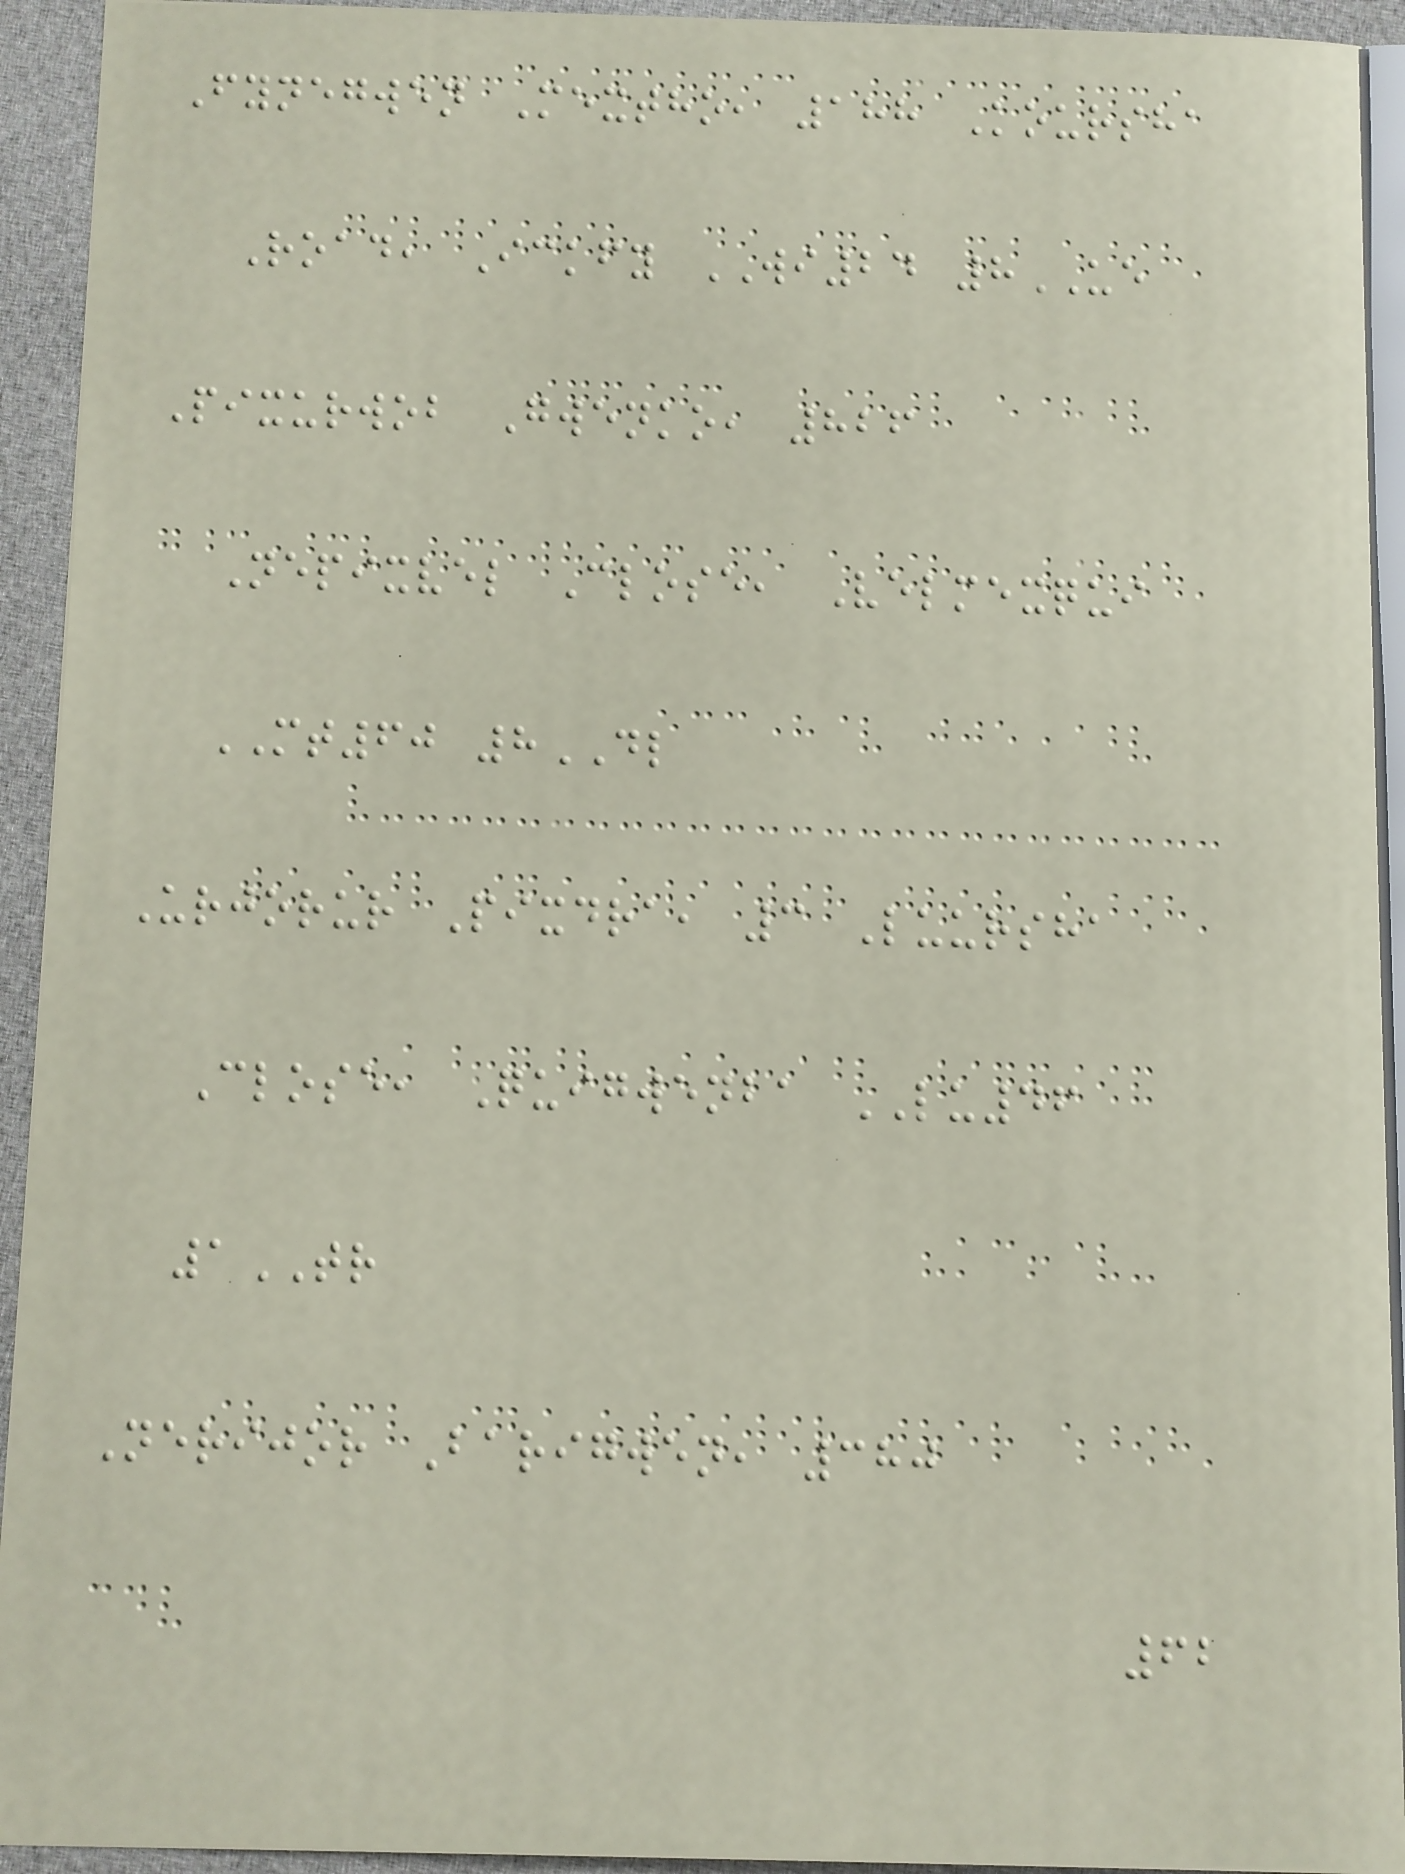Fynegwen Mextho, 188 Koursha
Road, Ickfy WI24 8UE
Pixurwob Gwenko, 826
Nepixvel Close, Velmexqui
MT60 8DL
Urjorur Pixdra, 3 Luursha
Close, Quigwenba LU46
1TR
Nerijor Barigwen, 380
62
